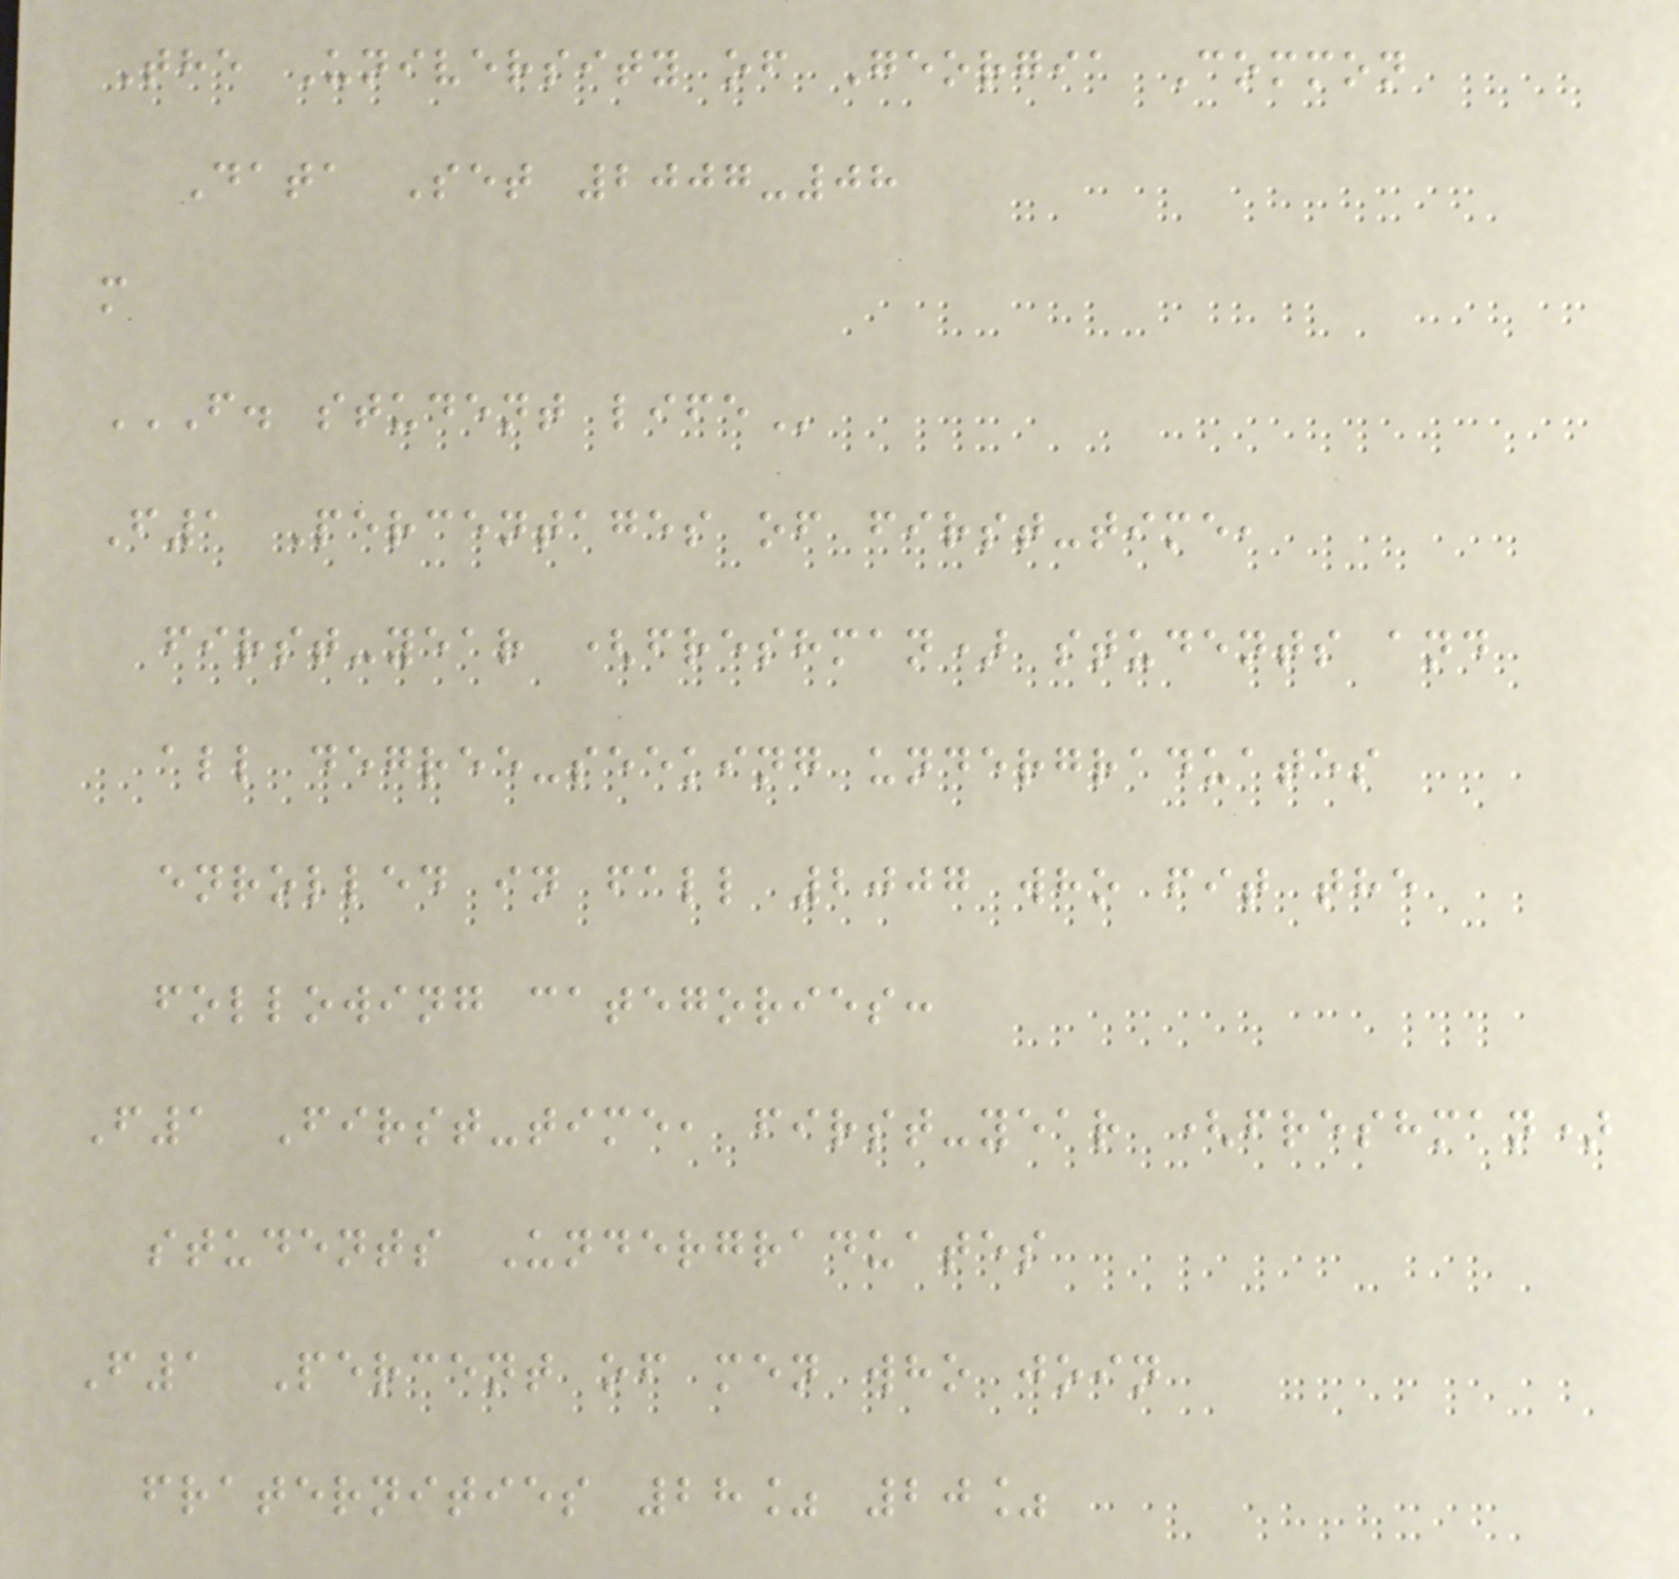The University of Georgia Common
Data Set 2007-08
m
F. STUDENT LIFE
F1 Percentages of first-time,
first-year (freshman) students and
all degree-seeking undergraduates
enrolled in fall 2007 who fit the
following categories:
F1 First-time, first-year (freshman)
students Undergraduates
F1 Percent of men who join
fraternities 28% 20%
